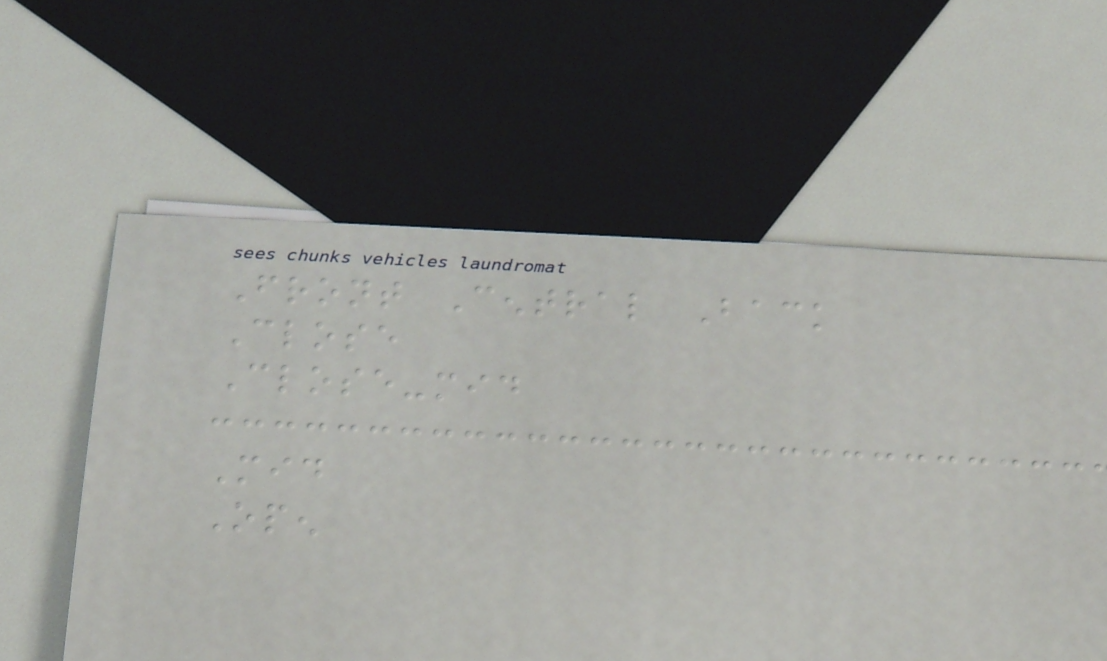Front Central Back
Close
Close-mid
Mid
Open
